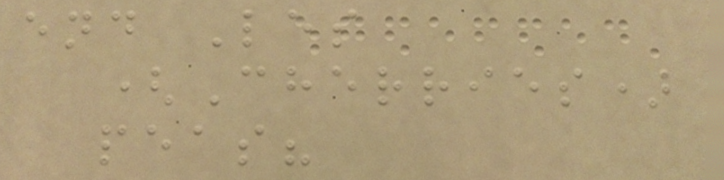end Les
(Cherries)
peas?
